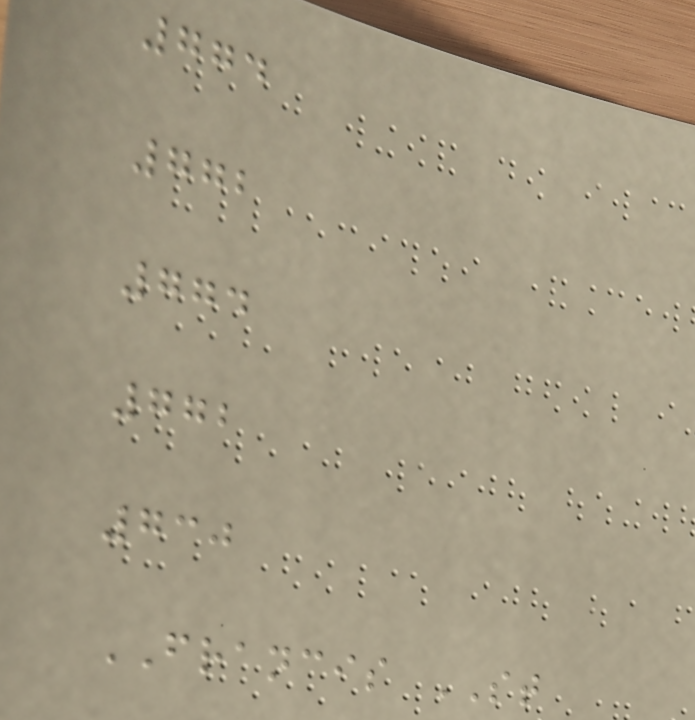774
772
774
772
730
FRANCIS ST
